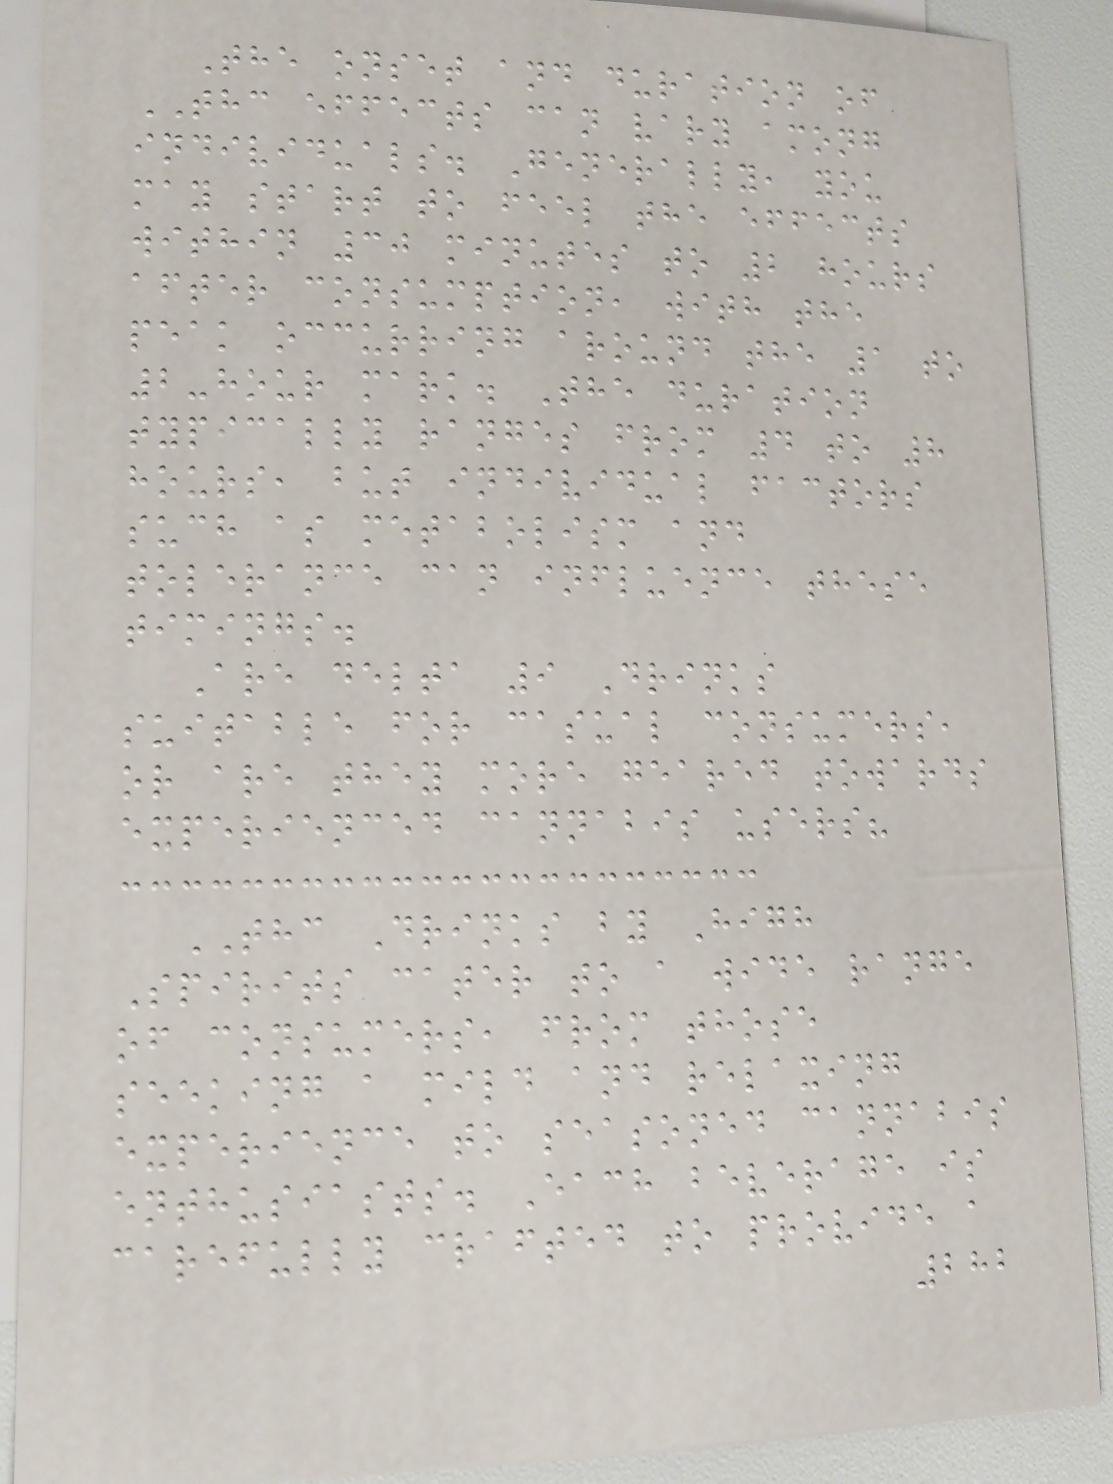The onset and duration of
THC effects can vary among
individuals. Generally, you
may start to feel the effects
within 30 minutes to 2 hours
after consumption, with the
peak occurring around the 1 to
2-hour mark. The duration
typically ranges from 4 to 8
hours, but individual factors
such as metabolism and
tolerance can influence these
timings.
Are delta 9 Drinks
suitable for casual consumers,
or are they more geared towards
experienced cannabis users?
THC Drinks by High
Spirits cater to a wide range
of consumers, from those
seeking a mild and relaxing
experience to seasoned cannabis
enthusiasts. Each beverage is
carefully crafted to provide a
282
